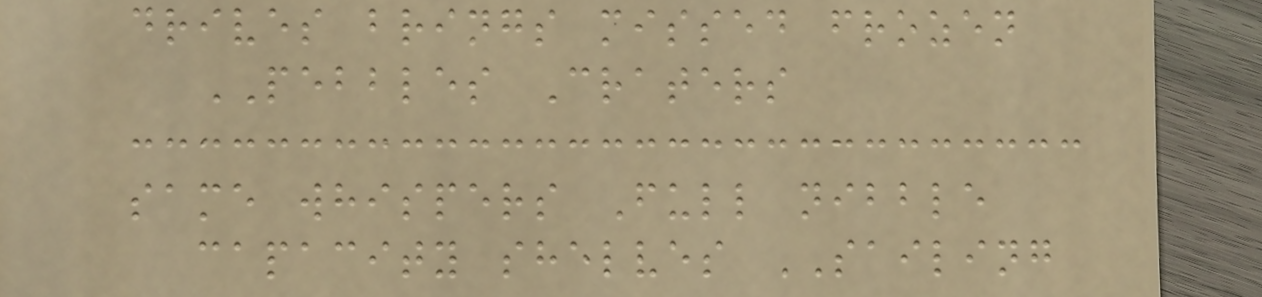drives brings missed frozen
PEBBLES Craters
same whispers Full nibble
capacity shelves SAILING
